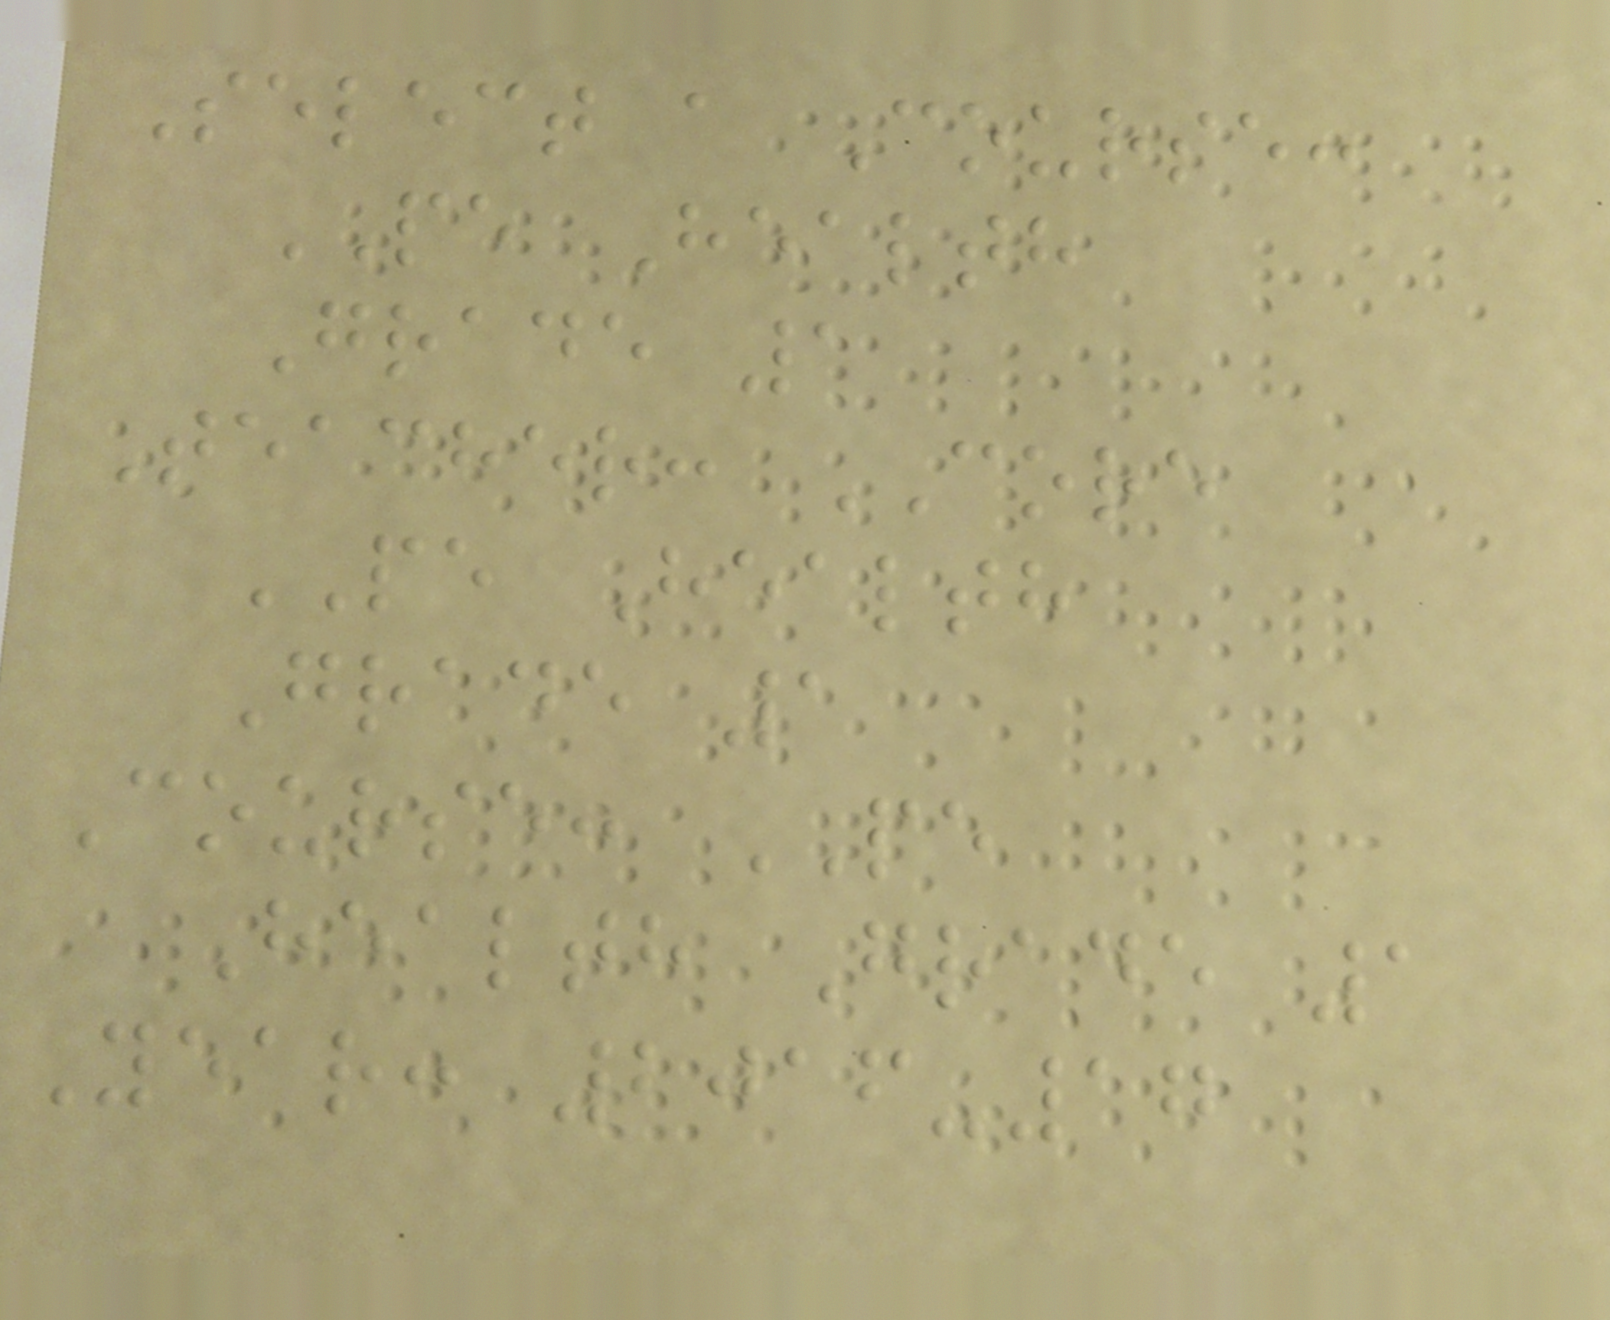Select a Course:
PE Health
Grade 1
Teacher: CORE
PE Health
Grade 1
Course: PE
Health Grade 1
Year: 2016-17
